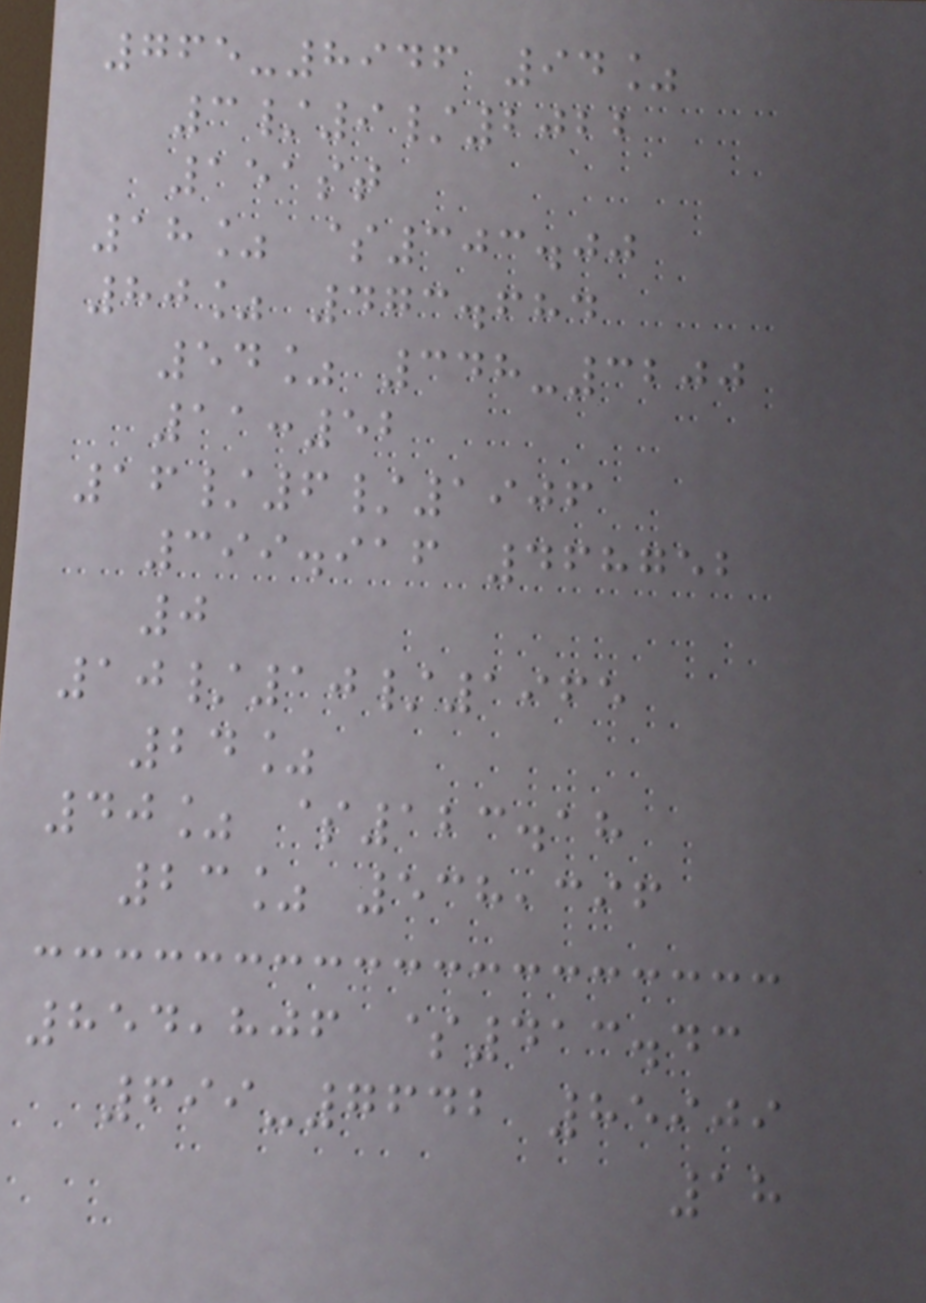765-8946 94%
3/9/2022
151st
18% $303.00
80% 473.684
54% 348-3200
11:52
16/6/1906
399.916 468752
0
10/10/1965
24%
40% $123.18
23% 538,396
854,806 $413.43
699-7642 85909
18
